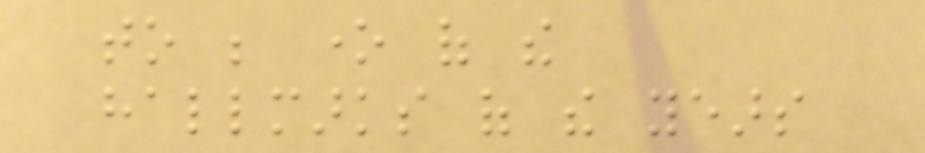to be one of the
hallmarks of the years
